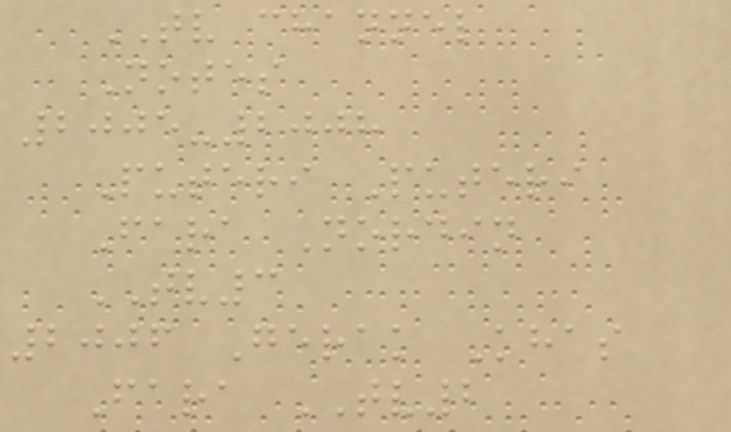TV channel
Notes
2005-2008
Puteri Puteri
Fara Nordin
TV3
2006 Gerak Khas
Fara TV2
